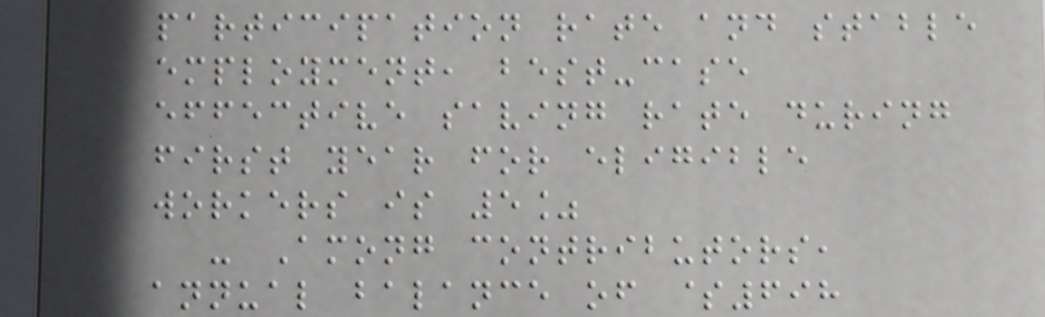participation rate and stable
employment, best-case
effective saving rate during
first year for eligible
workers is 5%
- Among contributors,
annual balance of $698
